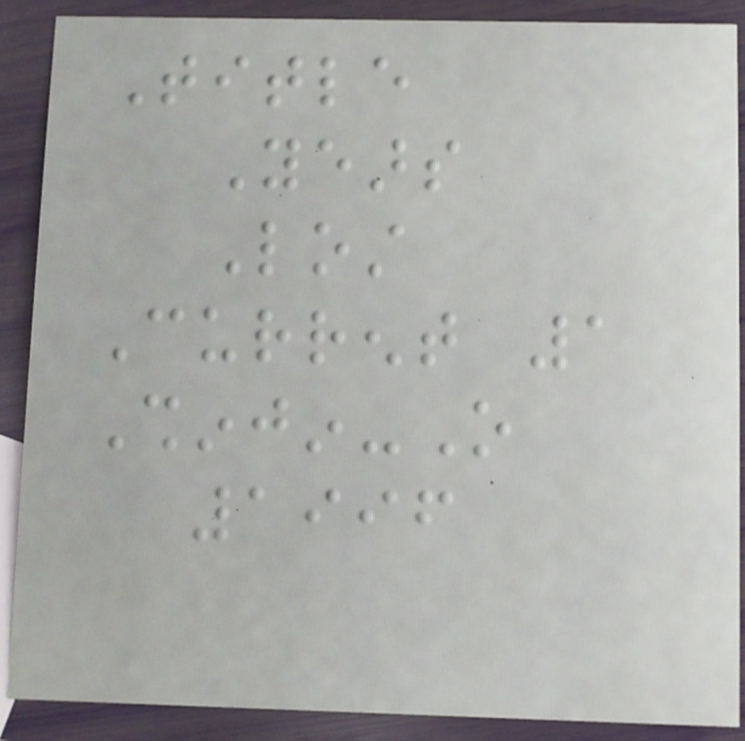Title
Years
Lost
Current 1
Shinjin-O
1996
